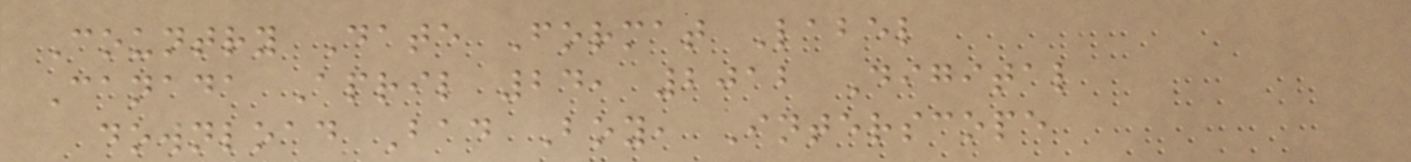Country Date Format Label
Canada April 24, 2012 Digital
download Bad Boy, Interscope
